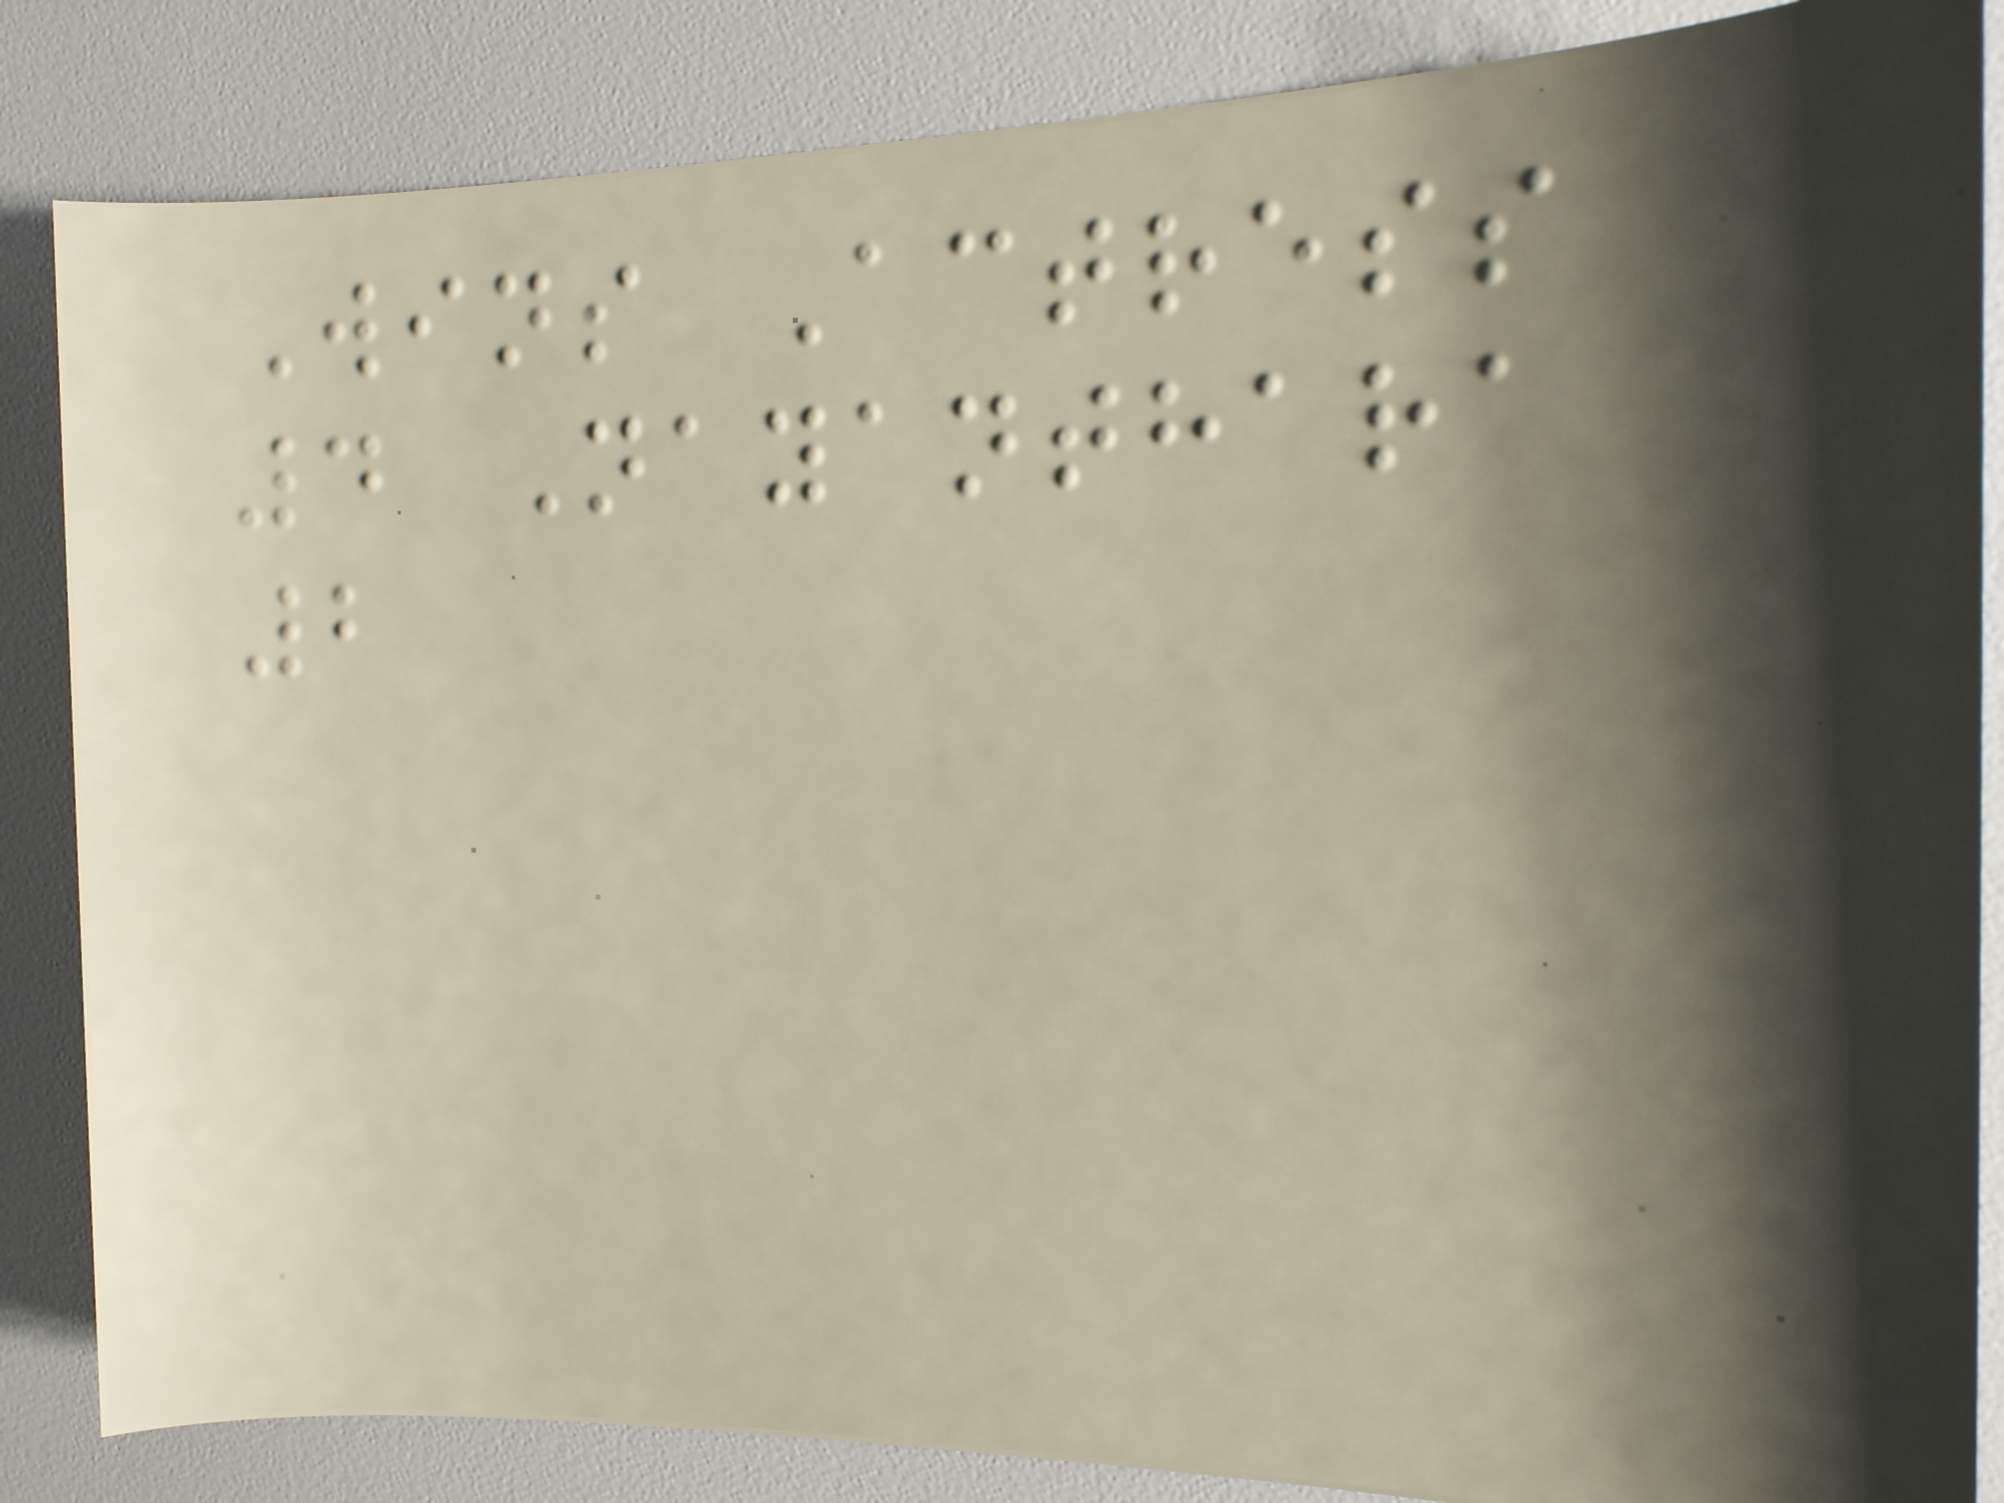Wins Actress
4 Nayanthara
2
